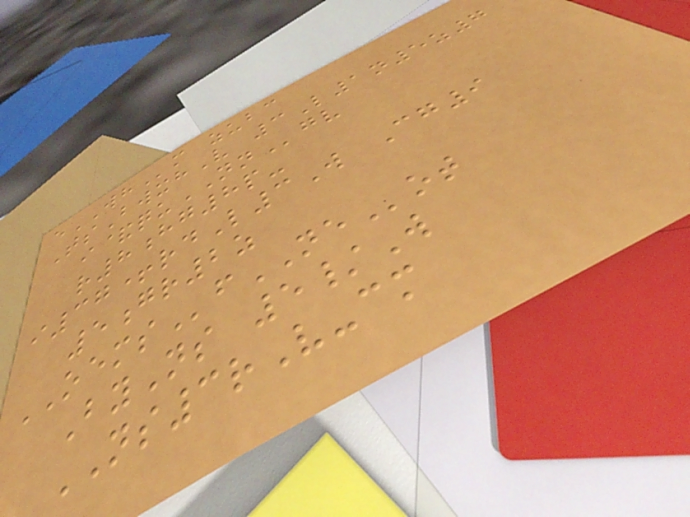eWHm zubc
TsBwxhV 3L1n5z7
i&quNNgv
r8hg8p-
i37+rdL3W Cg9
5gr2z
OEMSfNEot
ByNs 5/W
NS3rV-cm
